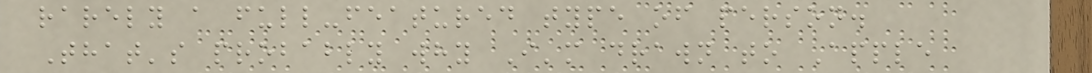rarely a full-featured type of person.
That's probably why I'm drawn to Apple
